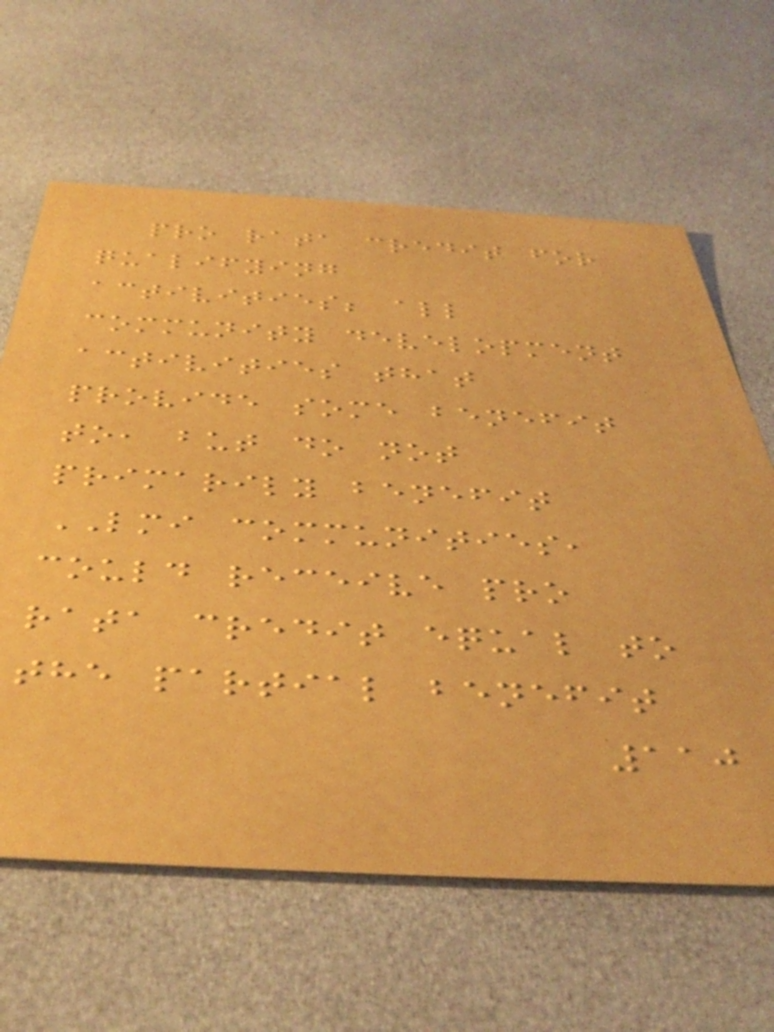pro rata credit for
qualifying
activities; all
community development
activities that
provide some benefit
to, but do not
primarily benefit
LMI communities,
could receive pro
rata credit equal to
the partial benefit
110
